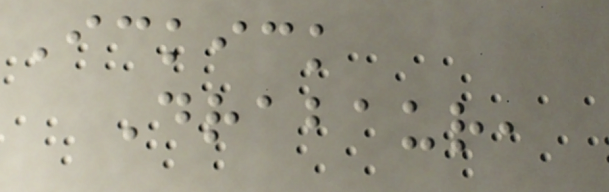Ickick
Drabaur,
